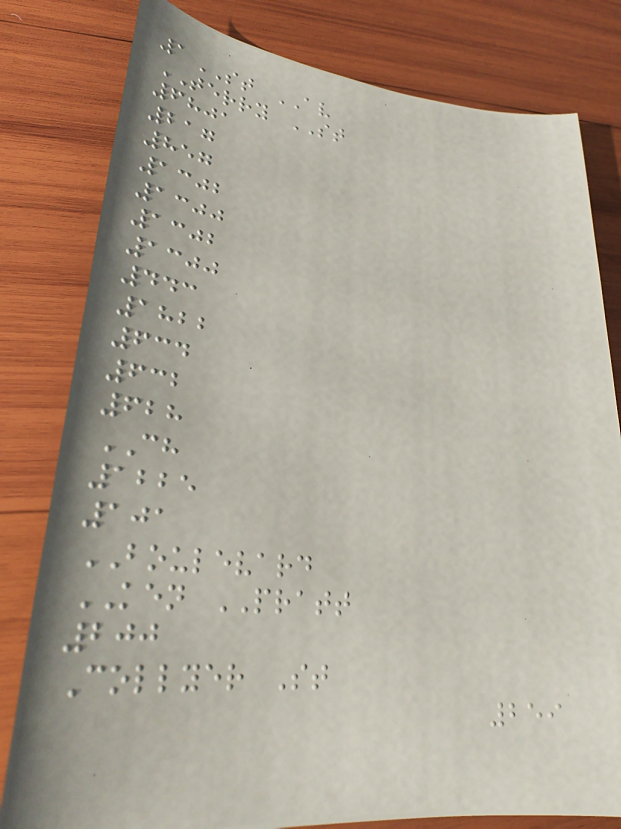1ST AV
TERRY ST
6801
217
857
1302
1300
1302
1300
443
1822
634
632
628
CH
1225
101
BOULEVARD
KEN PRATT
200
Collyer St
259
